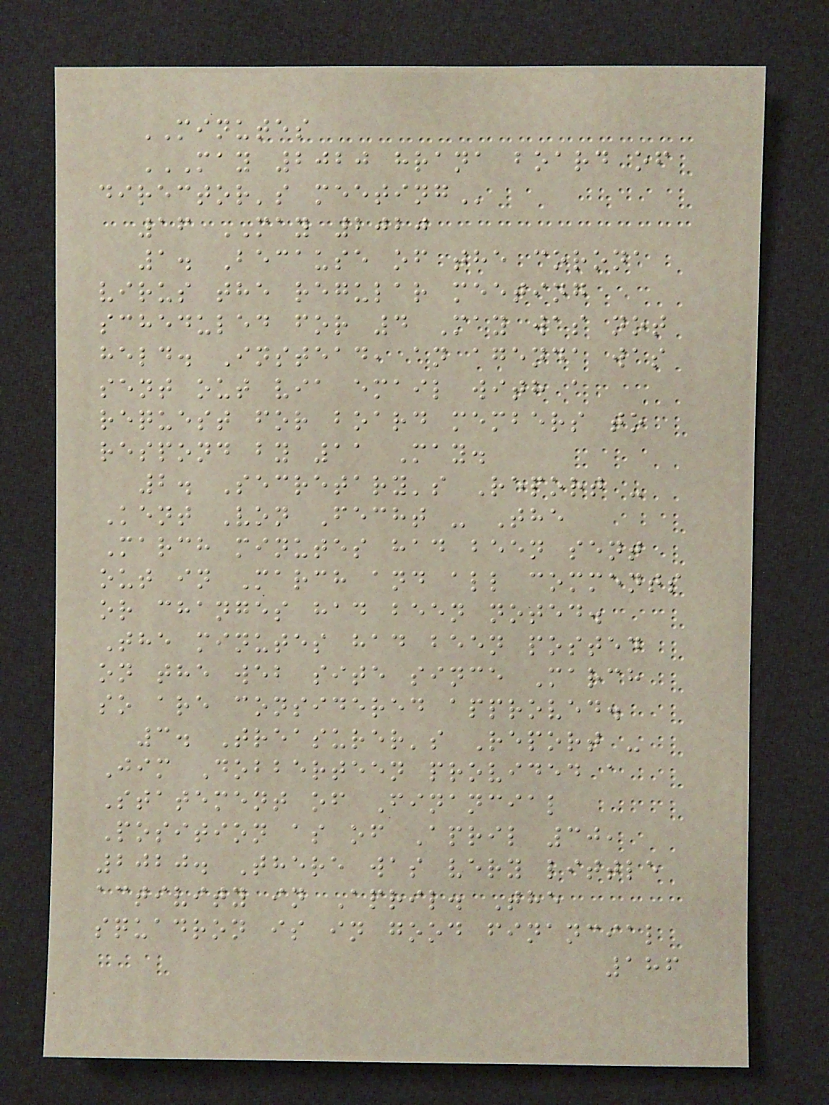MINUTES
MAY 2020 HRANA BOARD OF
DIRECTOR'S MEETING
16 MAY 2020
1. Because of the corona
virus the regular meeting
scheduled for 4 May was not
held. Instead, an agenda was
sent out via email with a
request for board members to
respond by 11 May.
2. Secretary's Report -
Kent Von Fecht - The
March minutes had been sent
out in March and all comments
or changes had been noted.
The minutes had been posted
on the web site since March
so are considered approved.
3. Treasurer's Report -
Jim Dobberteen provided a
Statement of Financial
Position as of April 30,
2020. There was very little
activity in April. The
squadron is in good financial
186
